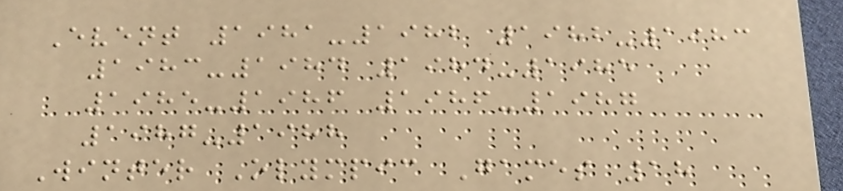Event 1981-1982 1982-1983
1983-1984 1984-1985
1985-1986 1986-1987
1987-1988
Winter Olympic Games 18
